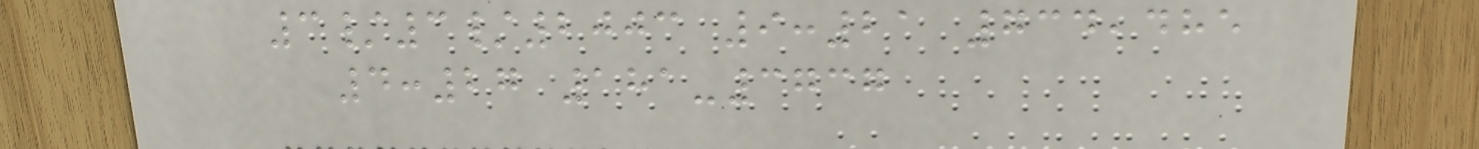3/3/2003 9:21 734,485
4:27 181-3737
